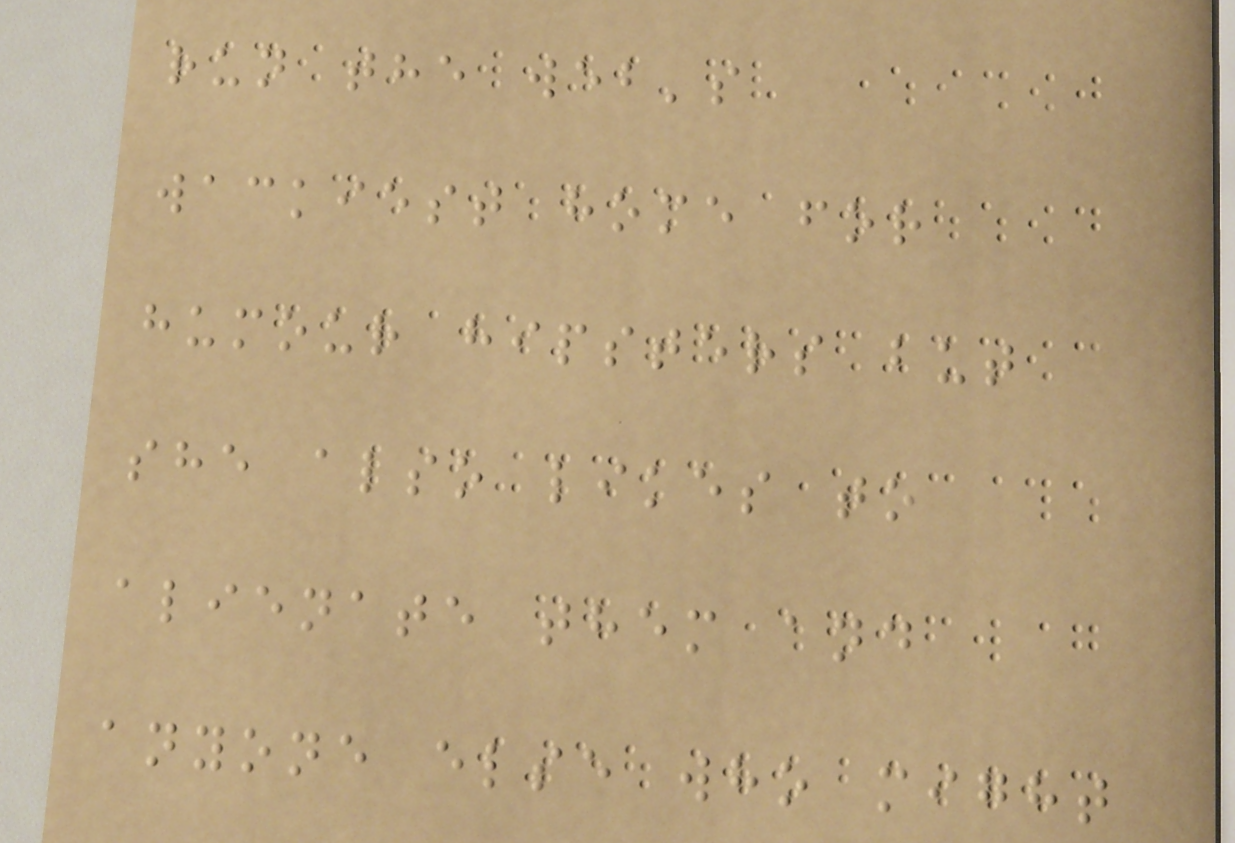run the web's
wackiest home for
humour hipsters but
she also likes to
alienate them and
anyone else who might
